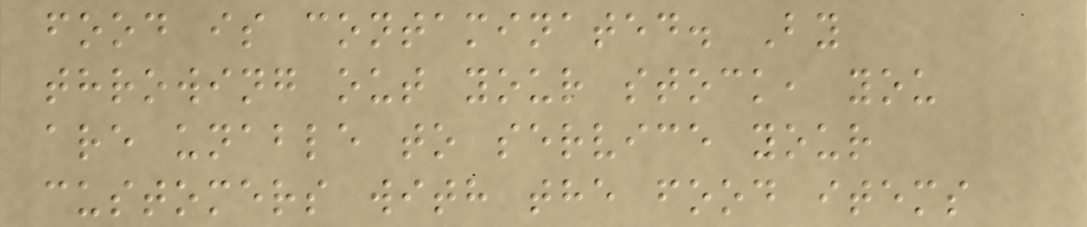food is contaminated. By
throwing out your stock, you
are unable to service your
customers with the food items
